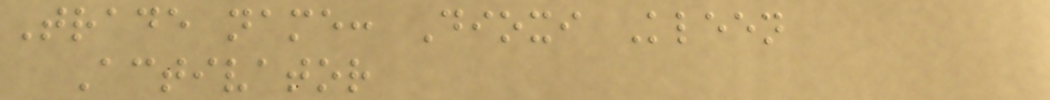Trade name: Dioxi Kleen
Activator
